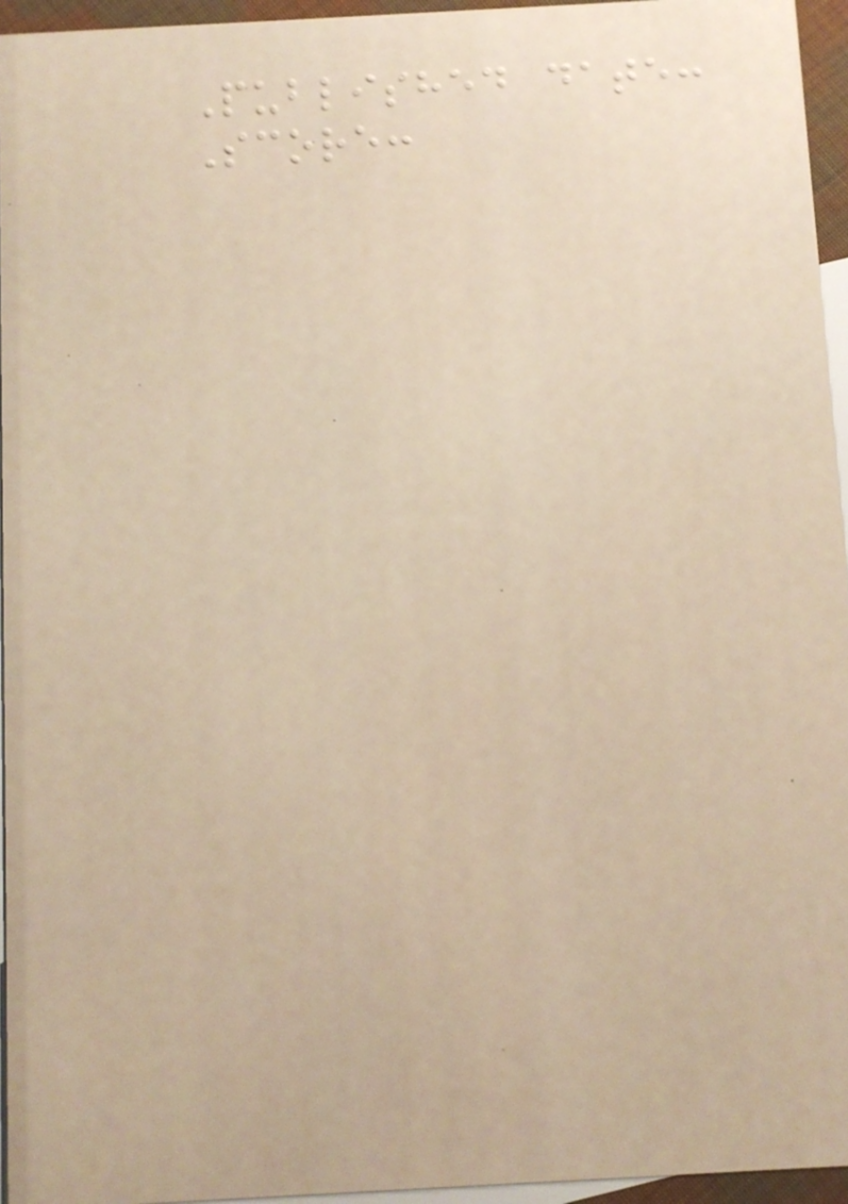Published date:
Score:
